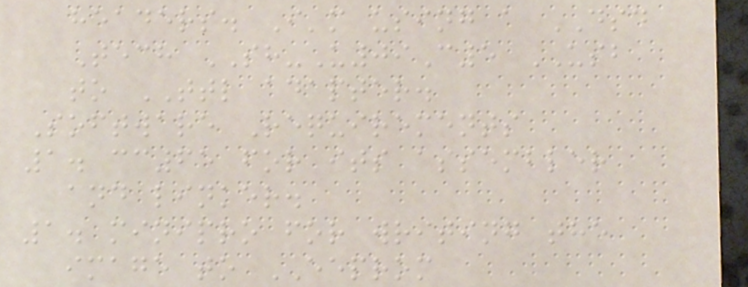headers. I'm using a DSD
Tech SH-U09C5 USB
to TTL adapter.
Software Requirements
1. cc65 for its assembler
and linker.
1. minipro for writing the
image to EEPROM
